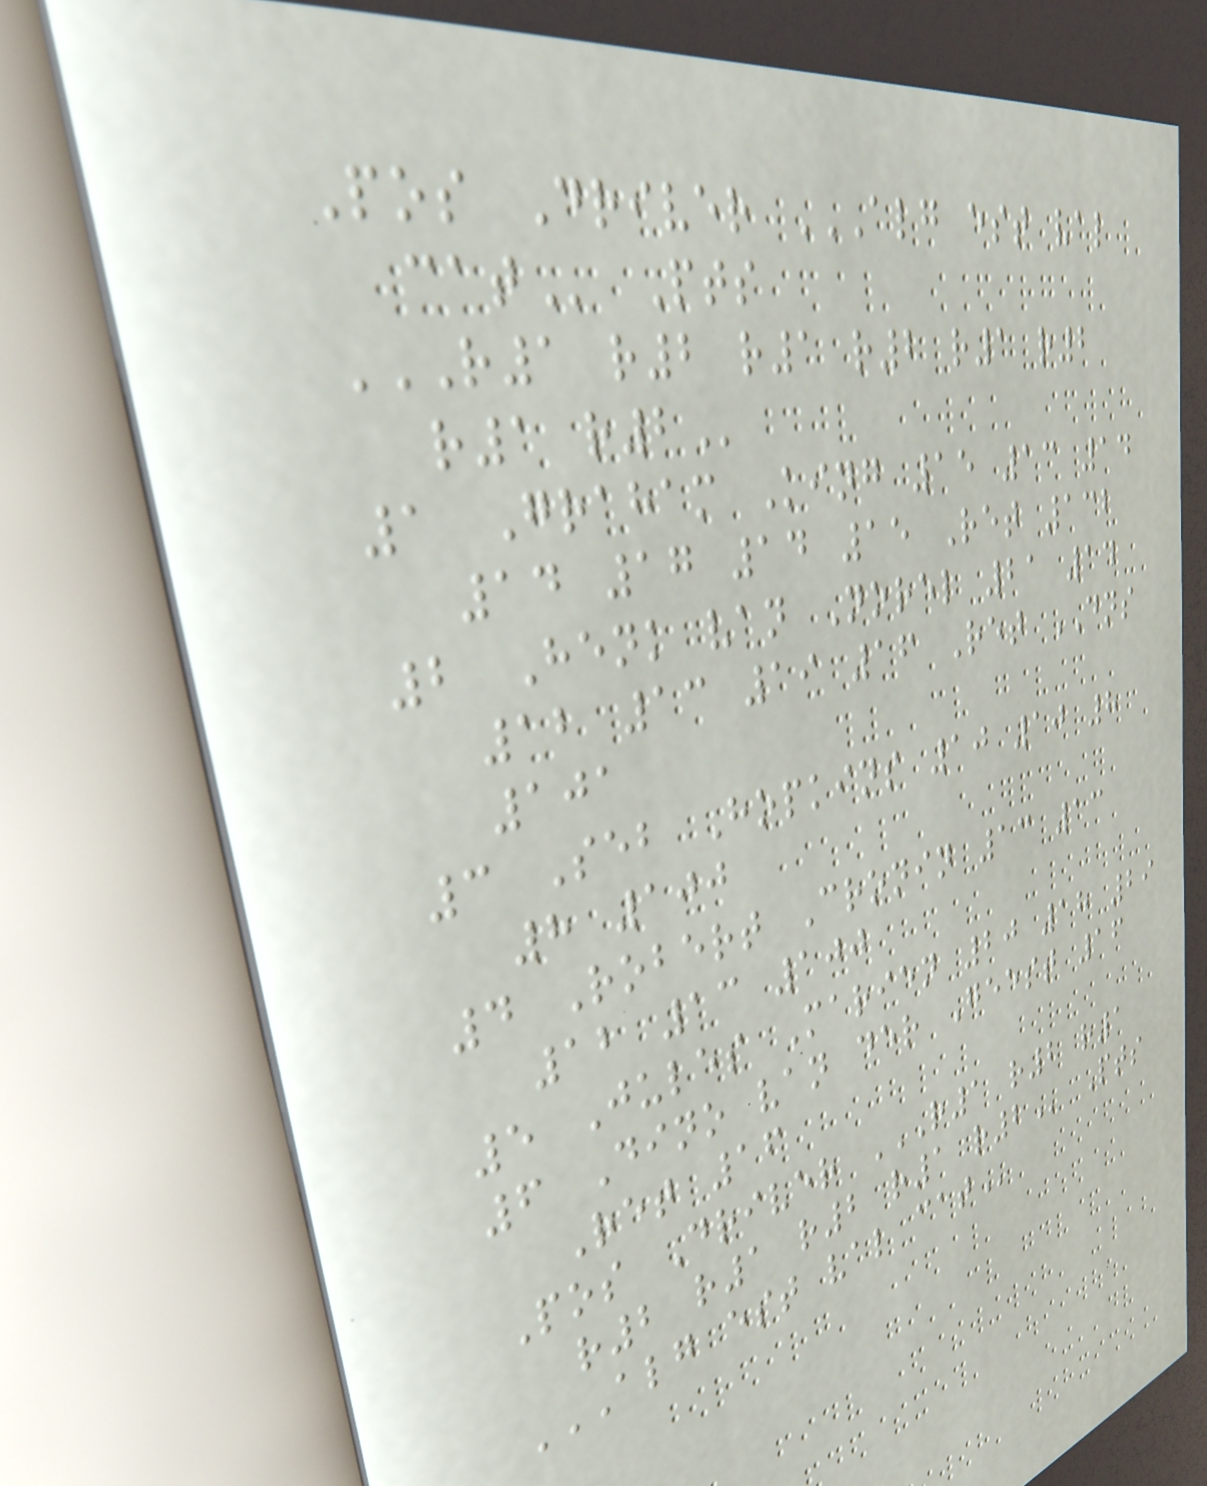Pos Driver ALG EST VAL
CAT Pts
R1 R2 R1 R2 R1 R2
R1 R2
1 Graham King 15 13 14
14 17 14 15 Ret 132
2 Henk van Norel 21 14
12 13 19 16 Ret DNS
101
3 Seb Hopkins 10 10 8
8 100
4 Robert Cronin 13 13
12 13 100
5 Jules Marien 20 18 29
6 Dino van der Geest 16
Ret 16
Pos Driver R1 R2 R1
R2 R1 R2 R1 R2 Pts
ALG EST VAL CAT
